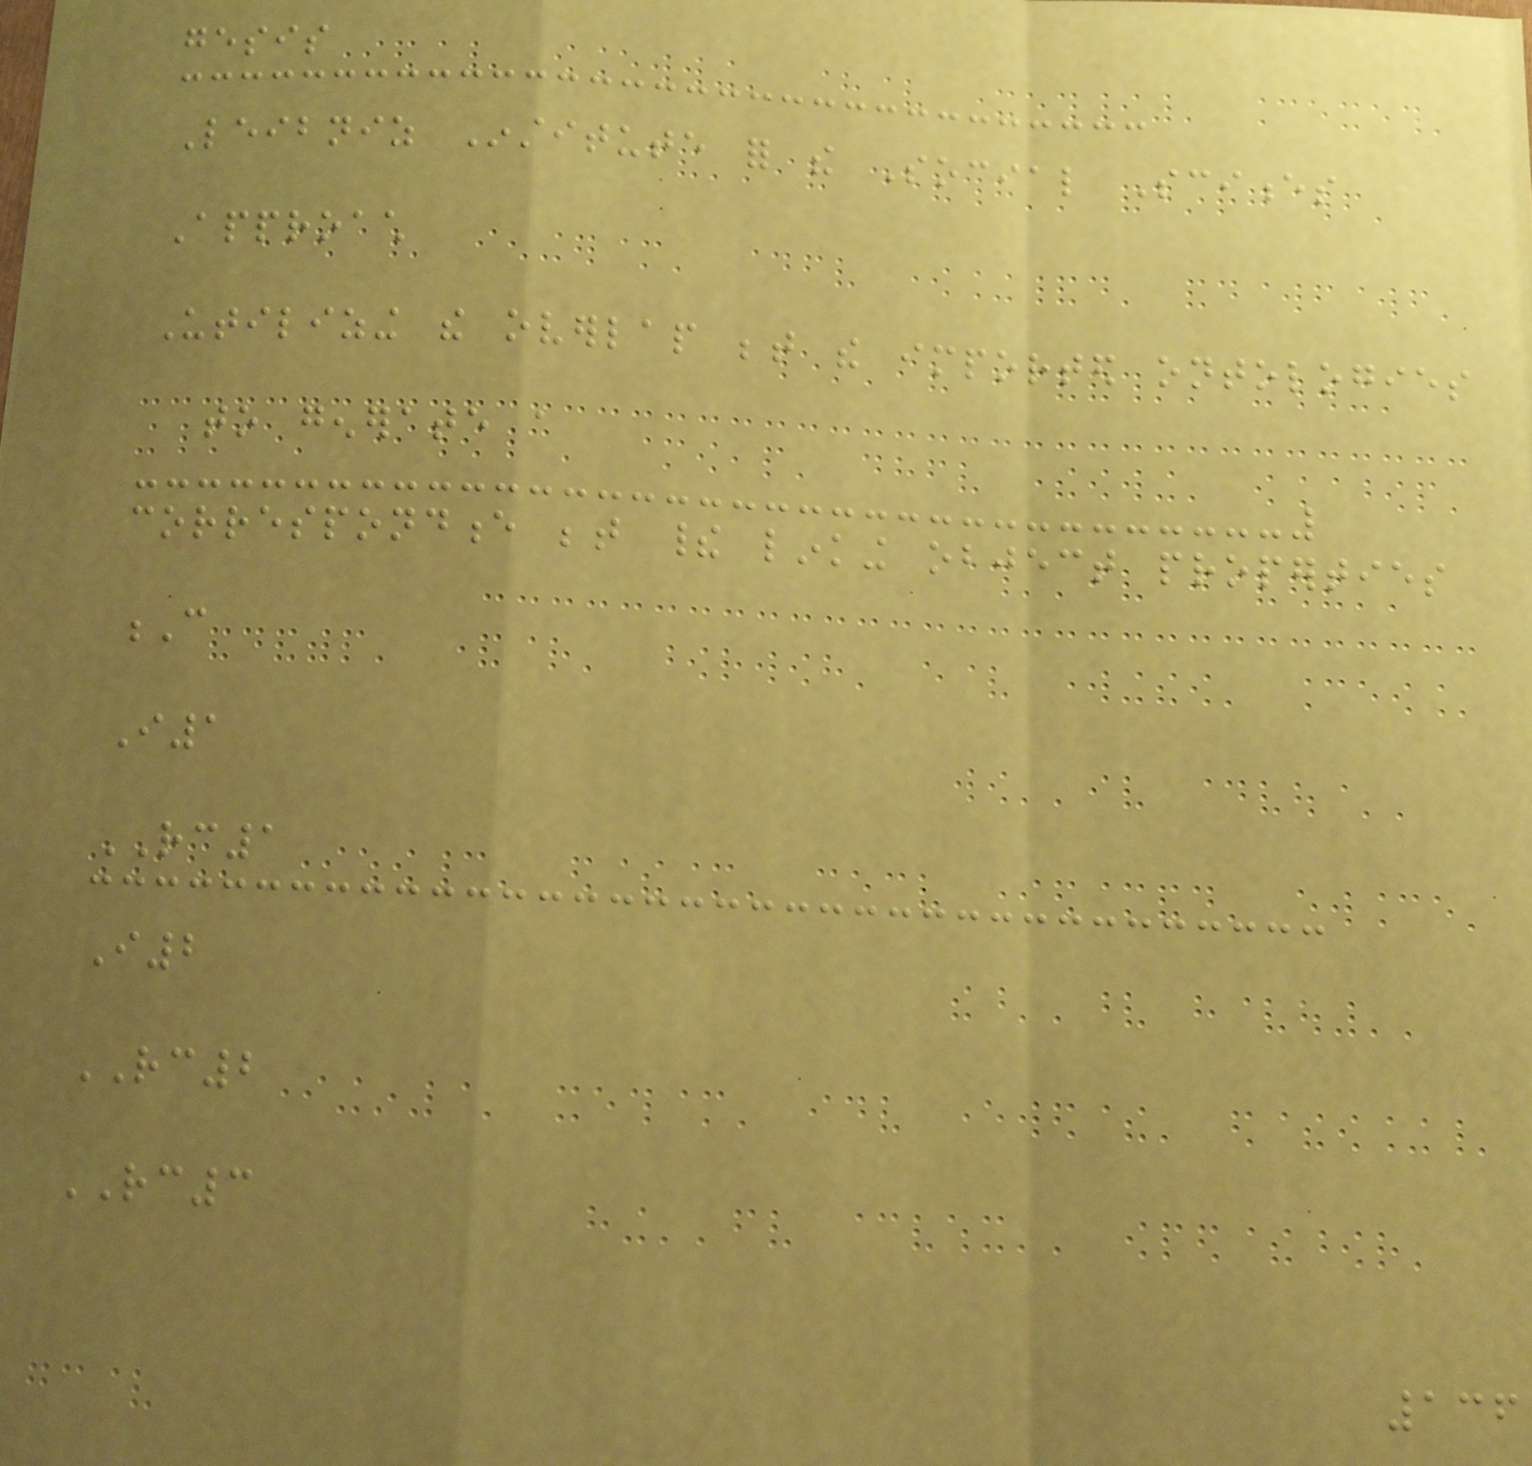gesis
Leibniz Institute for the Social Sciences
Approach
Utilizing the overlap between the imported ontologies
to generate a
correspondence between their linking object properties
C
I1
RC1
I2
RC2
RC3
136
